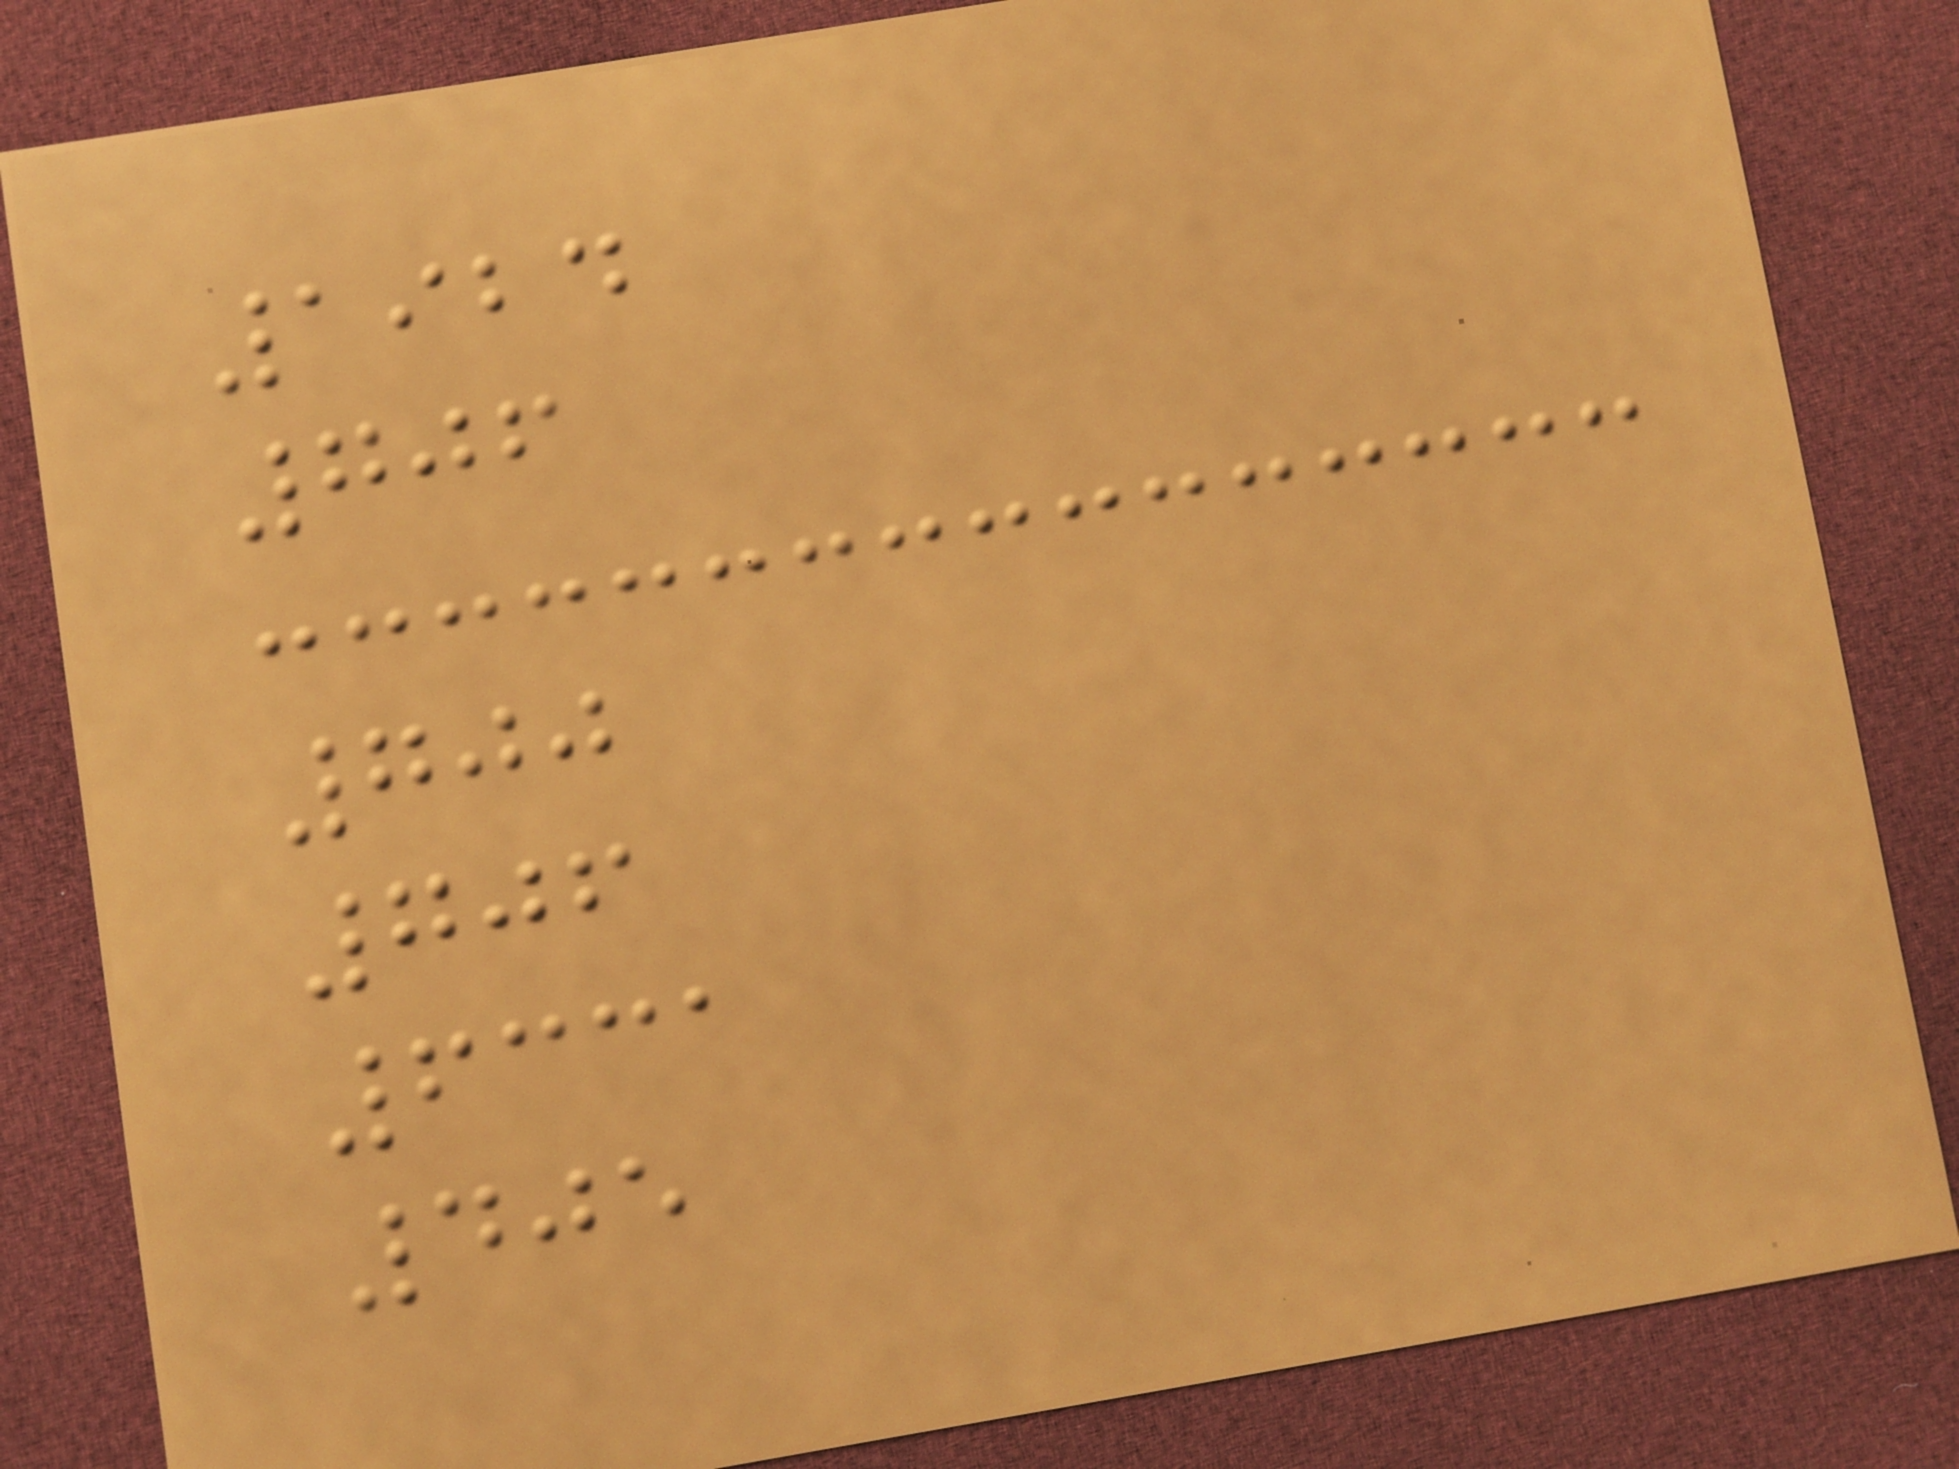1924
706
700
706
6331
405
